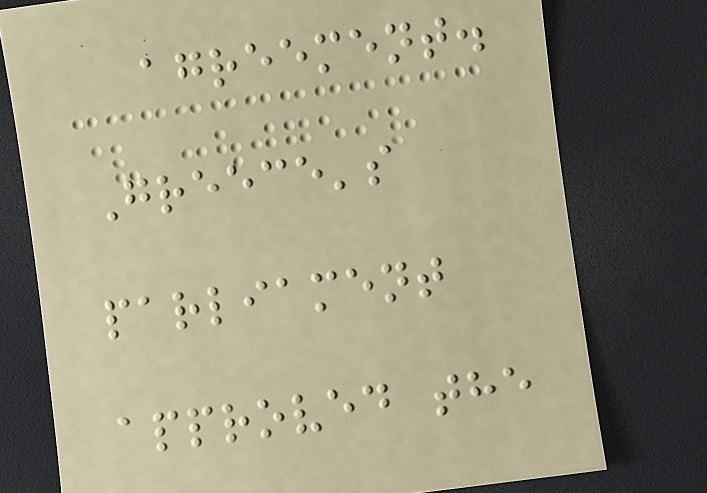agreement.
Greece's
parliament
approved the
